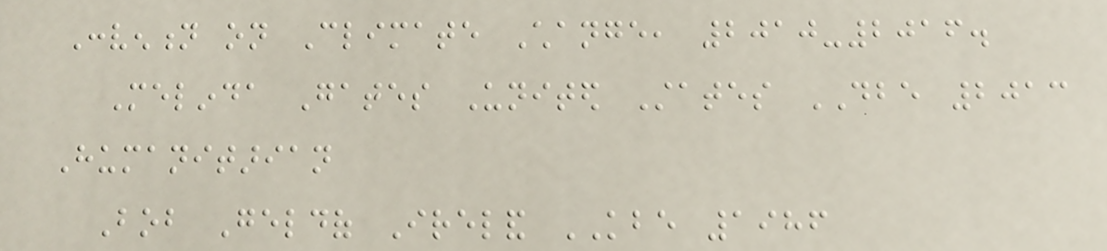Convention on Climate Change, 2010-2016.
Melinda Gates United States DBE 2013
Humanitarian
Bob Geldof Ireland KBE 1986
